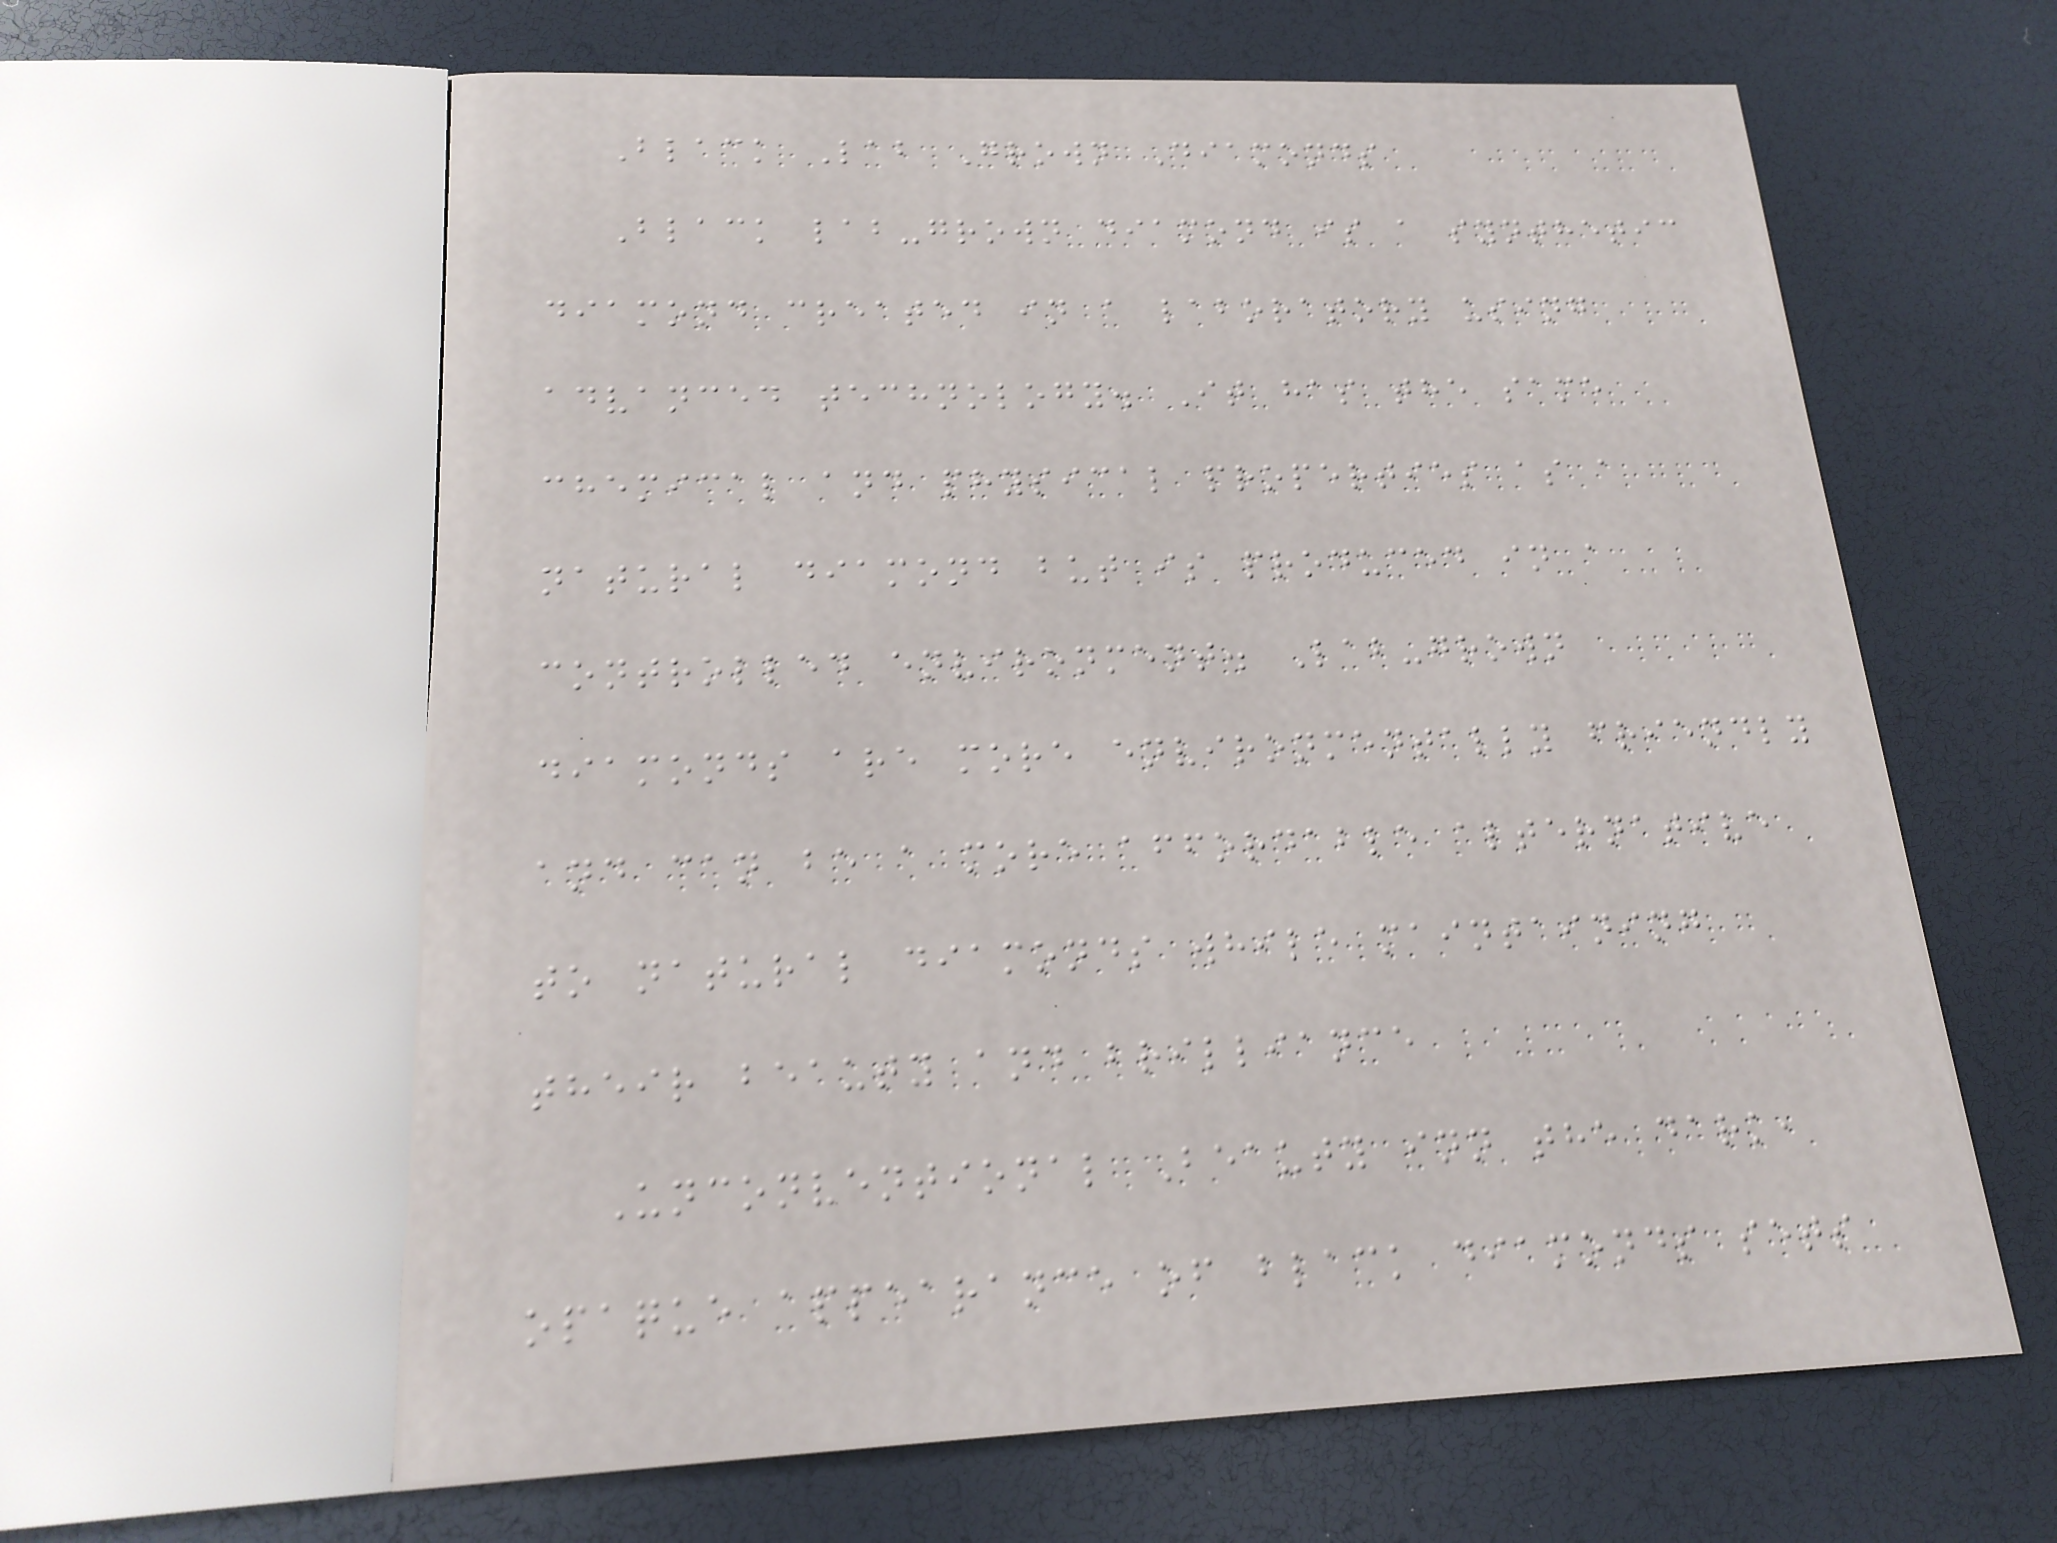Black Lab Grown Diamonds
Black lab-grown diamond is a synthetic
diamond created in a laboratory using
advanced technology. It has the same
chemical and physical properties as a
natural diamond but is produced in a
controlled environment. Lab-grown
diamonds are more environmentally friendly
and can be a more affordable alternative
to natural diamonds while maintaining
their beauty and brilliance
Unconventional Beauty inn the dark,
opaque appearance of black diamonds sets
